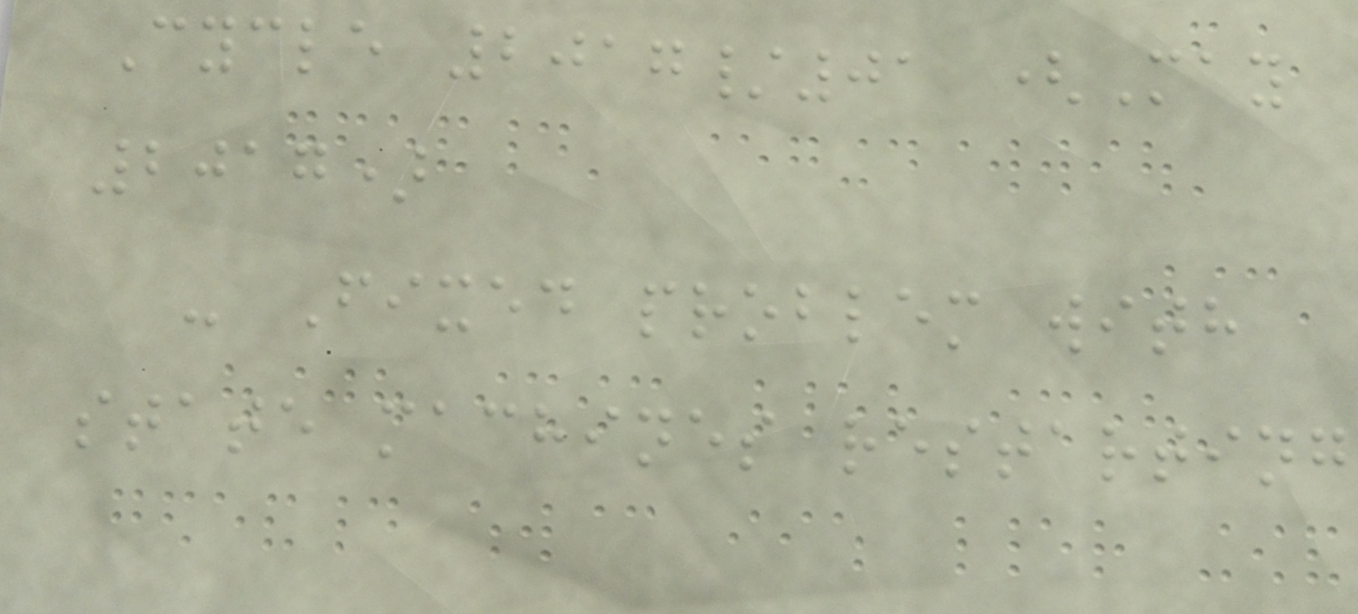Cycle 2017/01 (May
2017)
- Fixed problem with
state machines restarting
